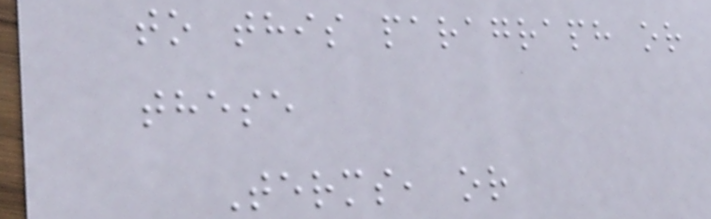to this paragraph or
these
Terms, or
